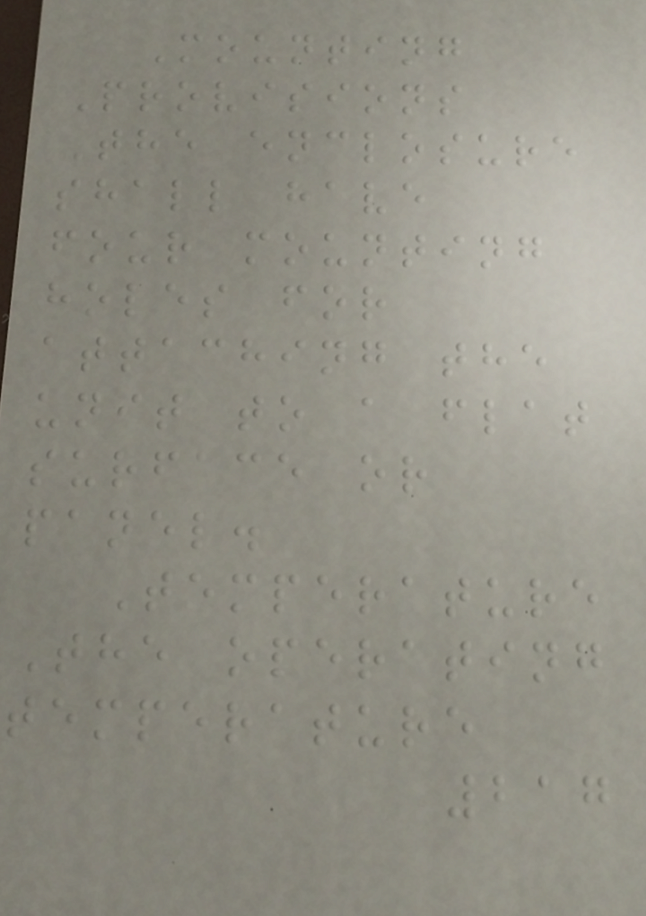Mounting
Provisions
The enclosure
shall have
four mounting
holes for
attaching the
unit to a flat
surface or
panel.
Temperature
The operating
temperature
217
